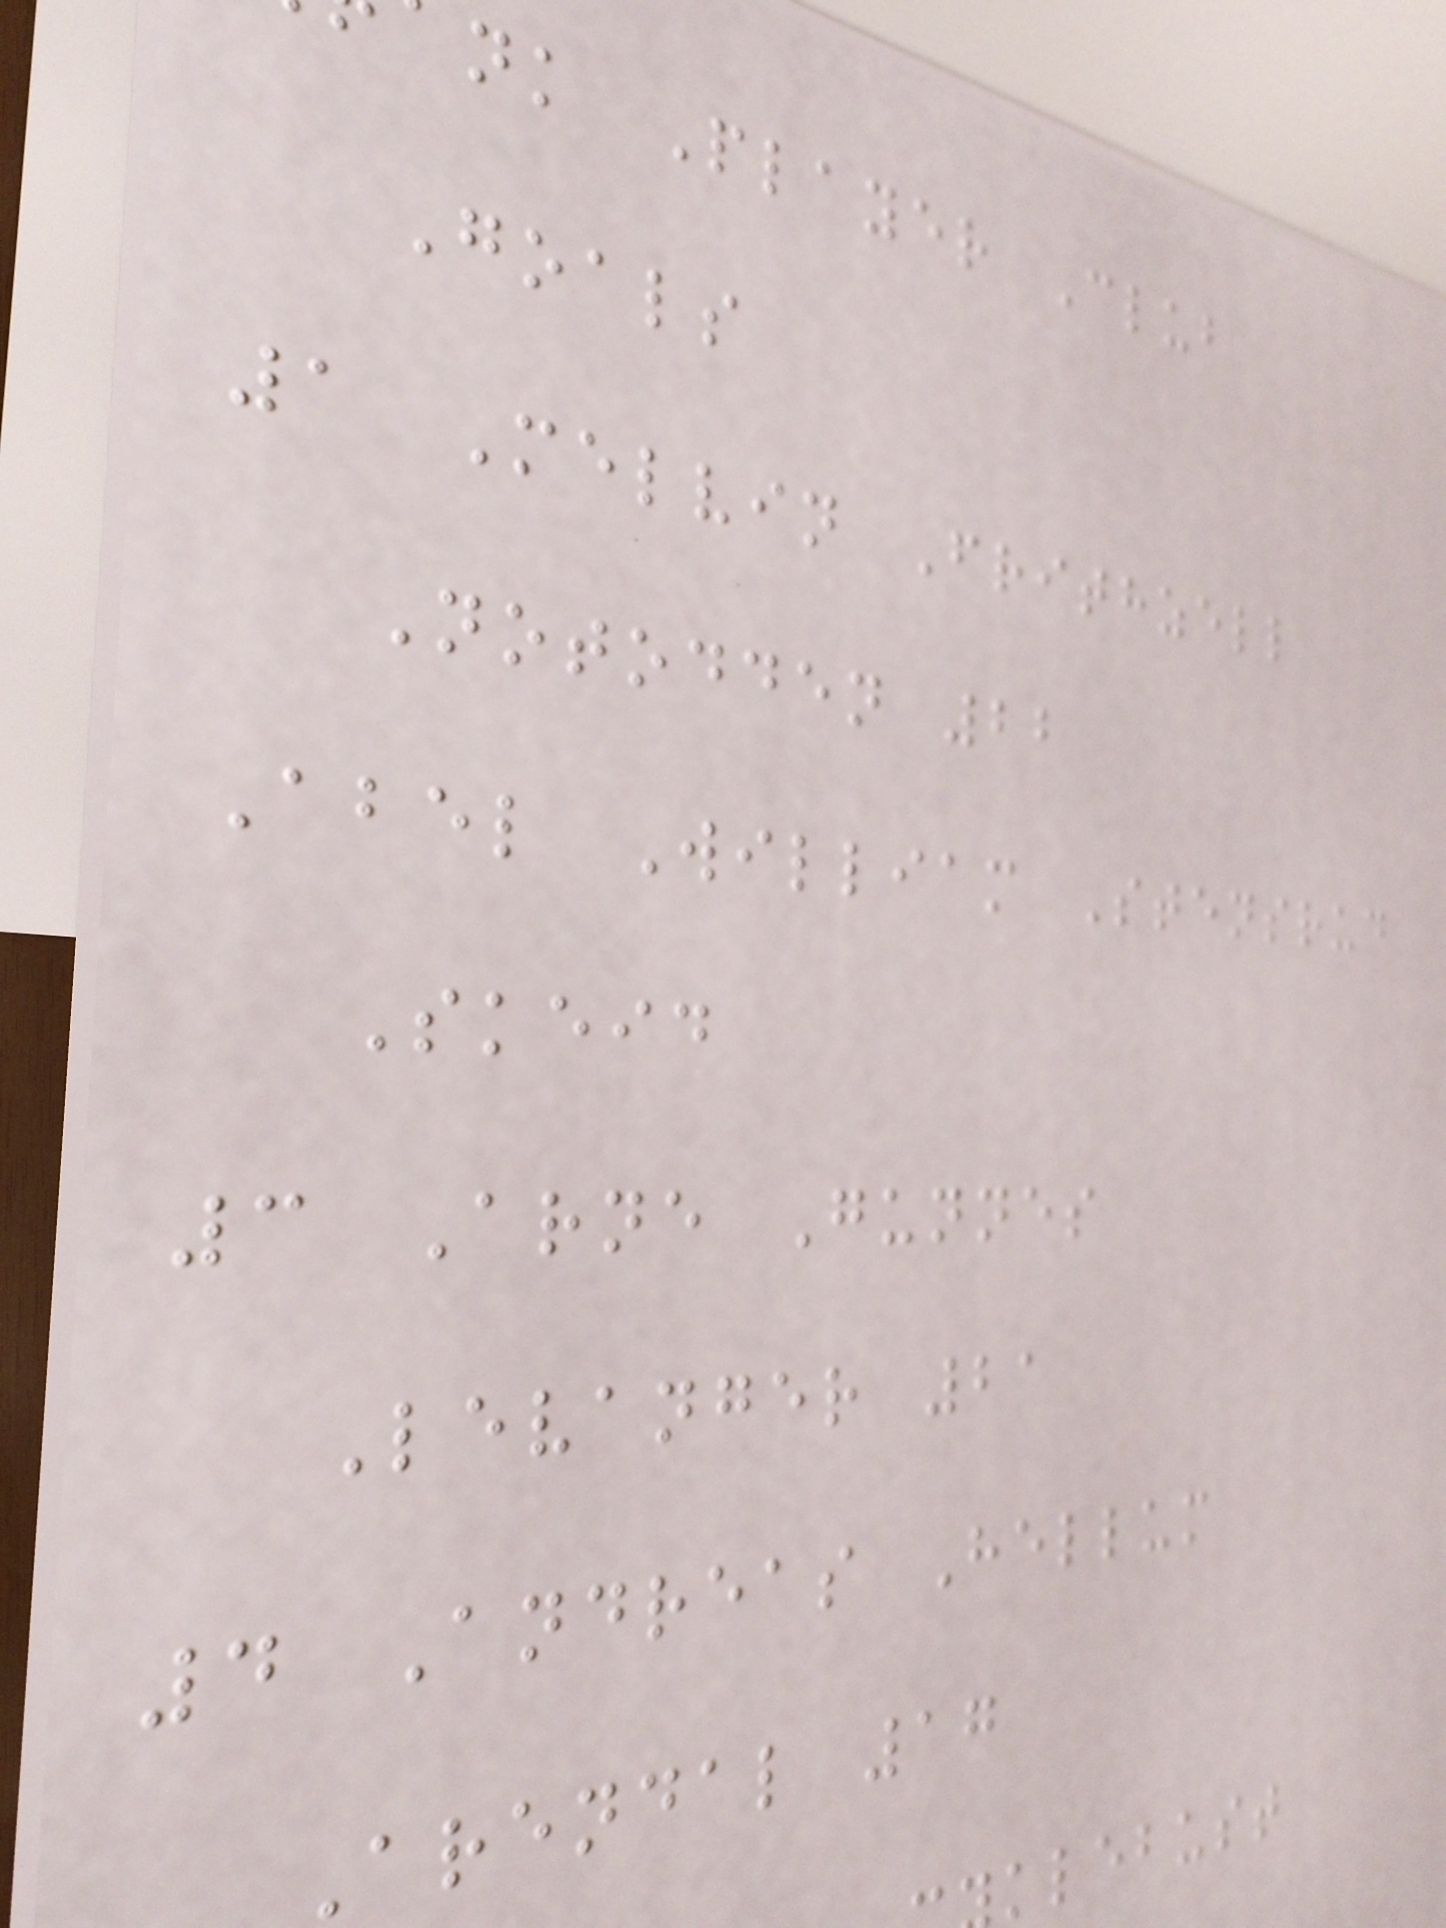nk Player Club
Goals
1 Melvin Frithzell
Notodden 22
Abel William Stensrud
Skeid
3 Arne Gunnes
Levanger 21
4 Andreas Hellum
Arendal 17
klebust
